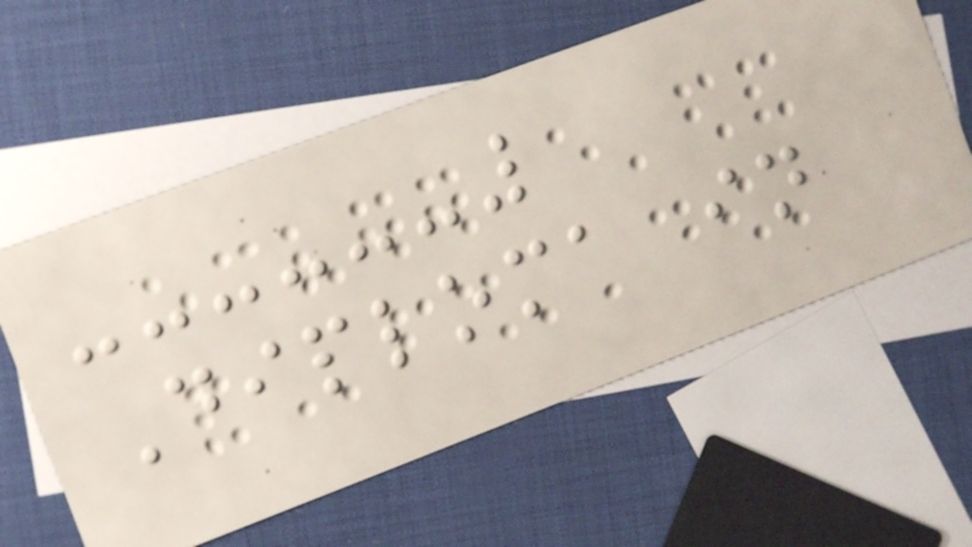Diploma in
